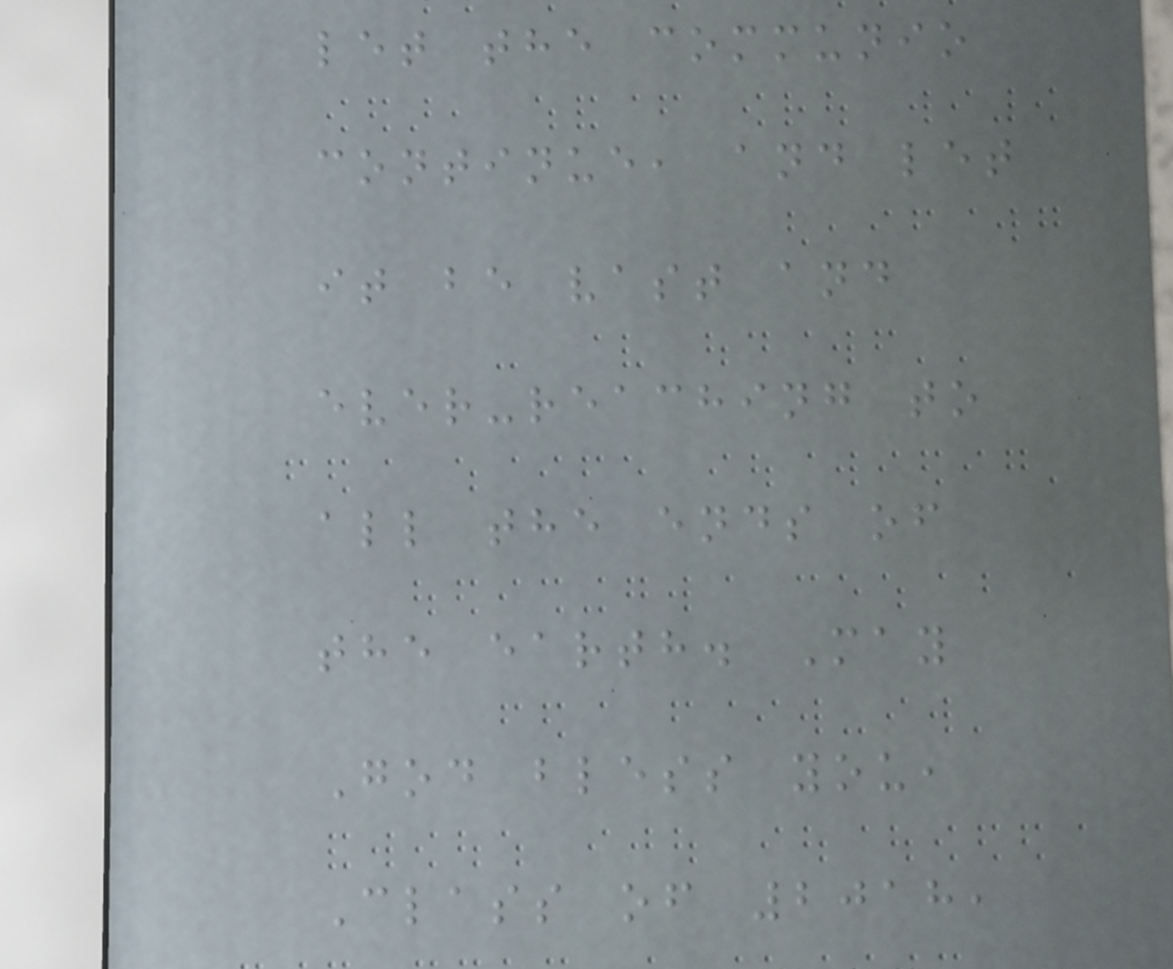let the communio
continue, and let
it be vast and
ever-reaching to
all the ends of
the earth. May
God bless you,
Class of 2018,
